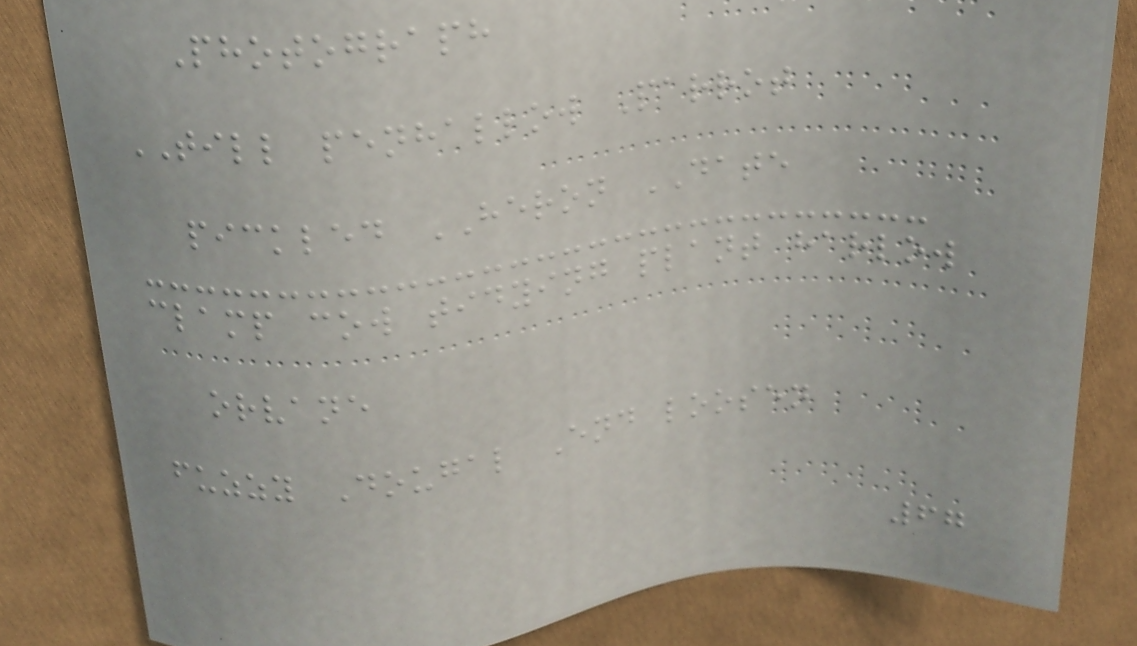Photograph
TILL penhallow Parrot
pickled HERON DATE
clamp cow tidying plant harlow
orvane
fuzzy Dougal End loosen
67
